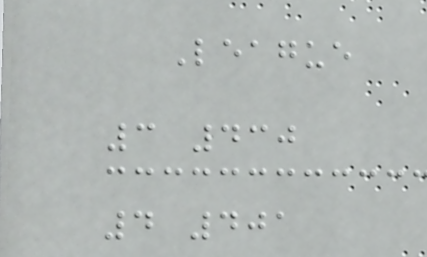League
3 430
4 401
